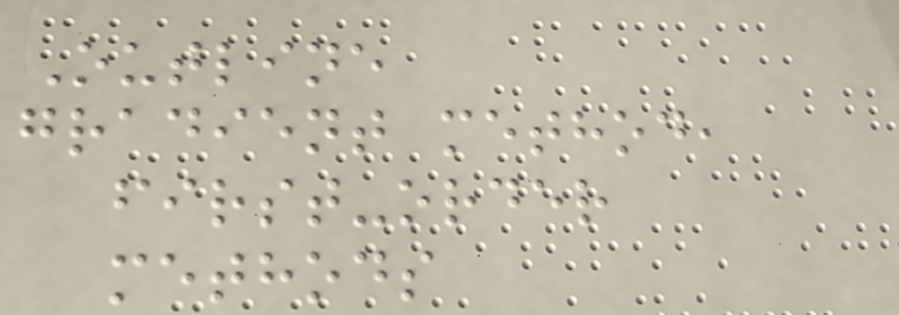Outline
gradient method,
first-order
methods
